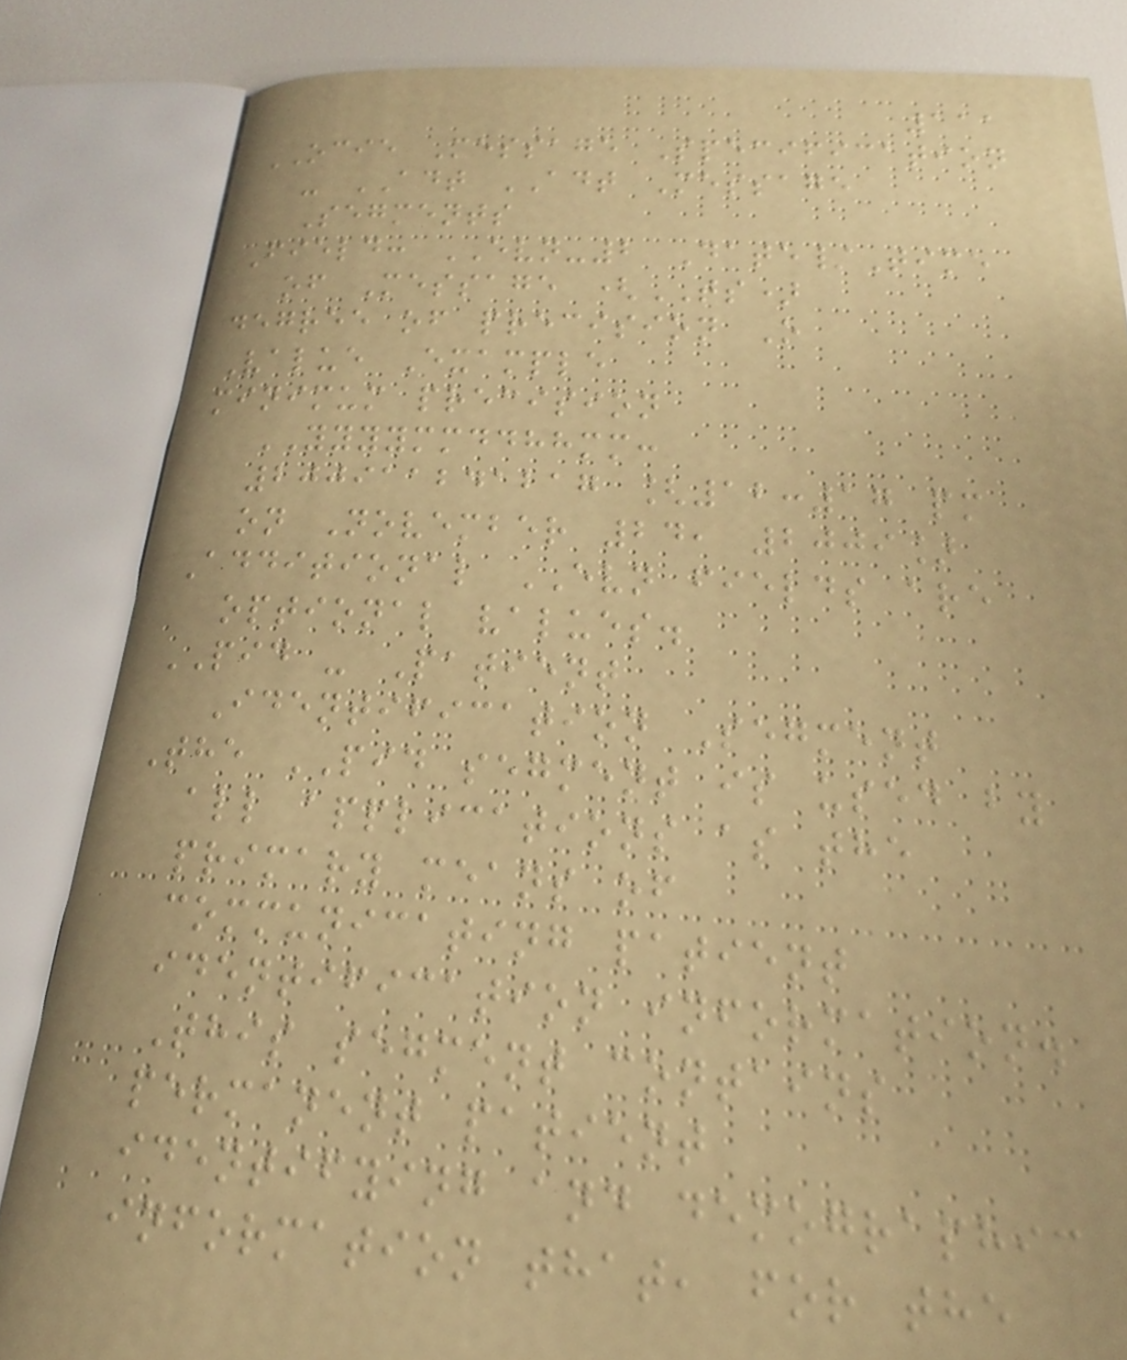111
OCIE Message Specification
- ADT ADT Message
Segments
Field: EVN-2 Date/Time
of Message (TS)
degree of precision O
Value Example
minimum precision
YYYYMMDDHHMM:
200911241217 [12:17 pm
on November 24, 2009]
Additional EVN fields are
optional values.
PID - Patient
Identification Segment
The PID segment is used by
all applications as the
primary means of
communicating patient
identification information.
This segment contains
permanent patient
identifying and demographic
information that, for the
